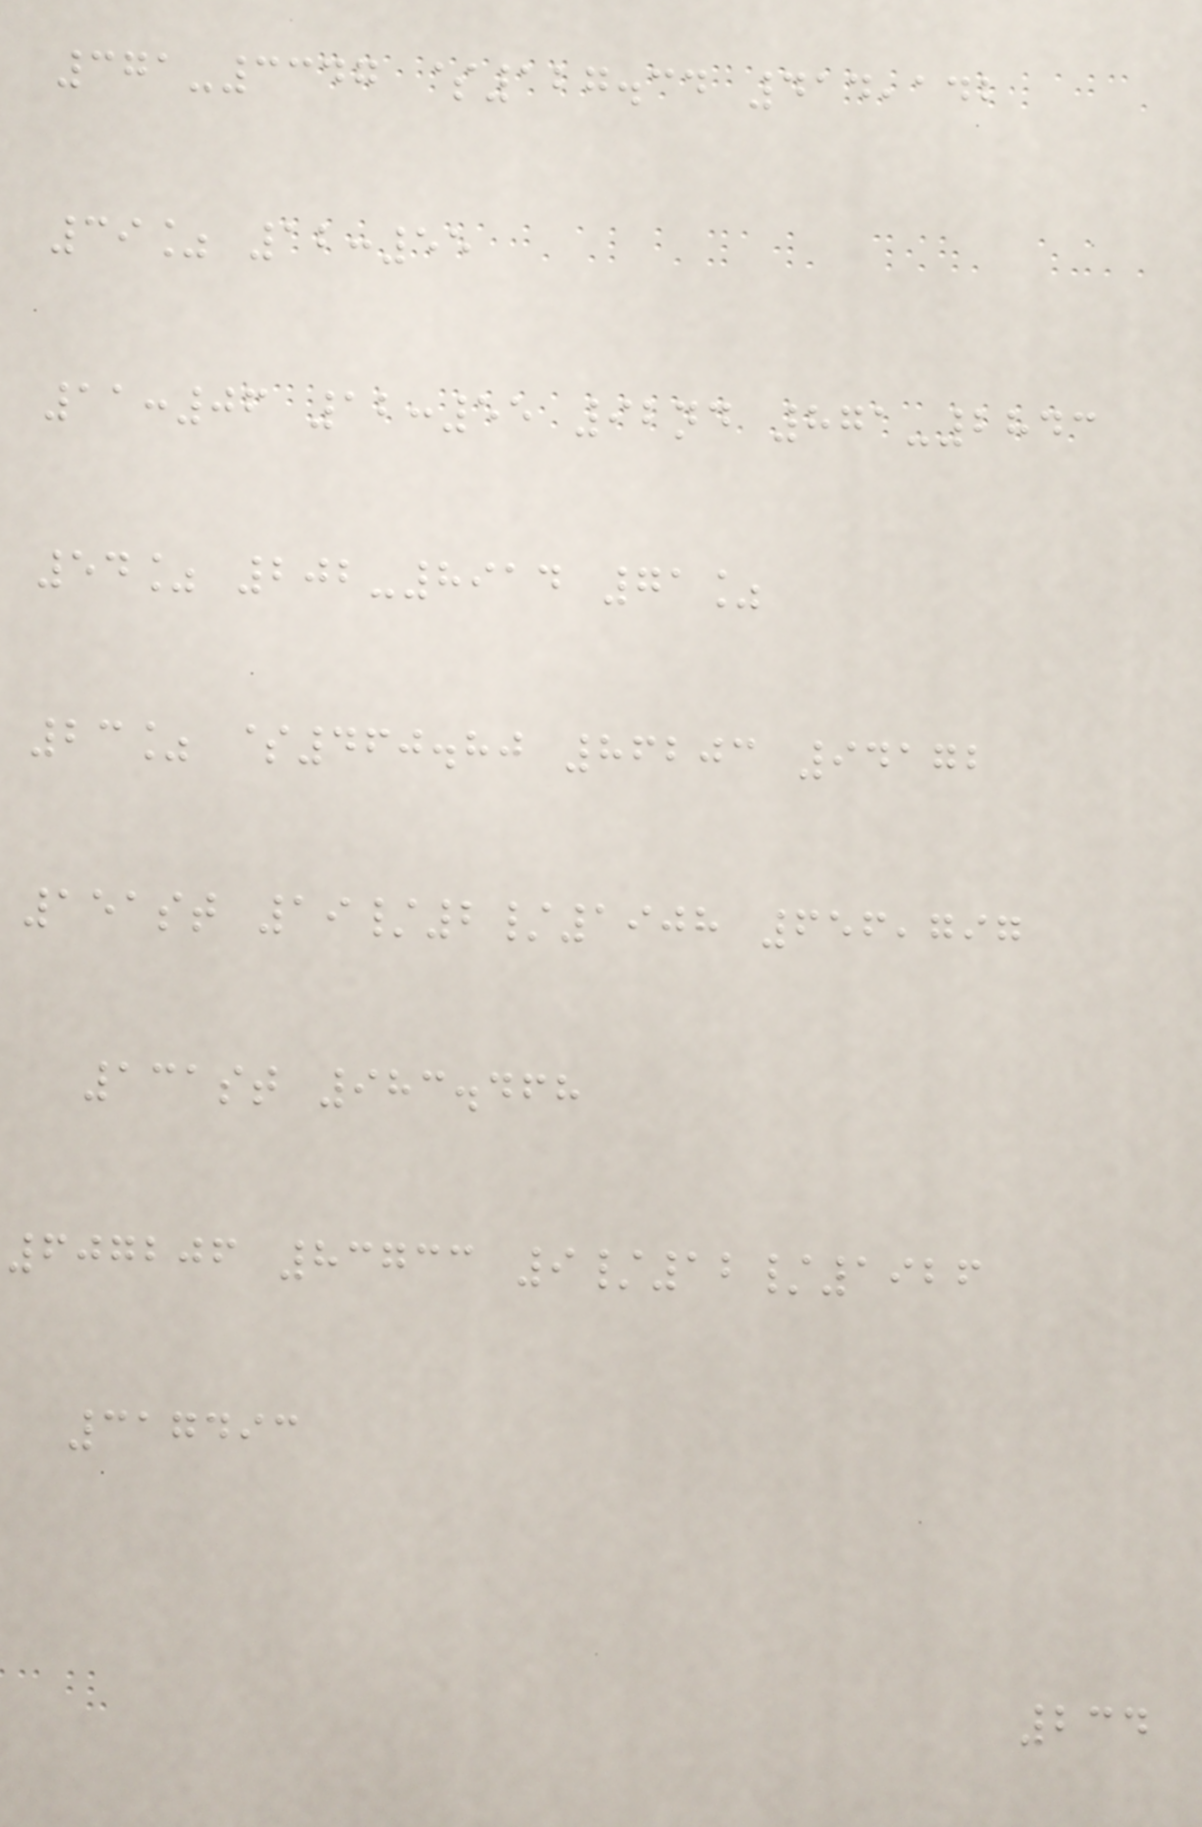371-3347 $127.34 414,142
39% 12:55
11:06 12:55 92nd 871-2843
54% 202-8914 71%
23% $460.80 86203 94172
151st 19/2/1908 656,797
131st 983.468
607206 83733 9/12/1926
317493
234
